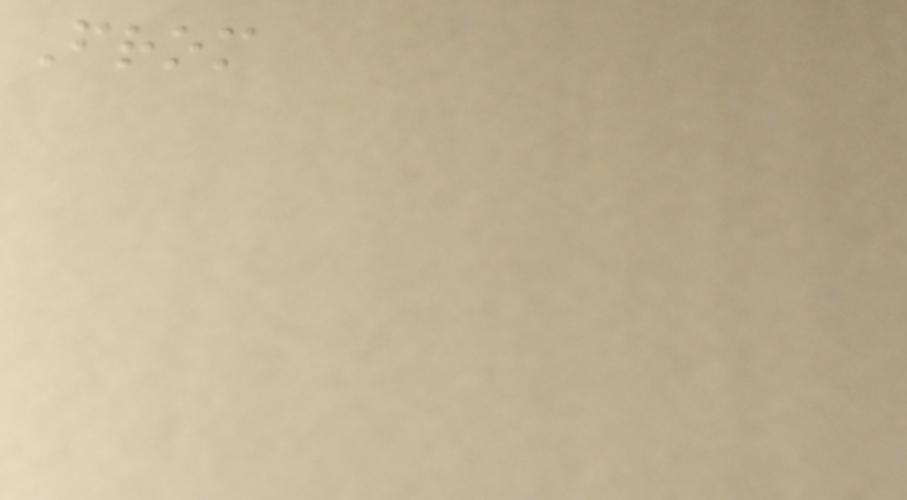From
